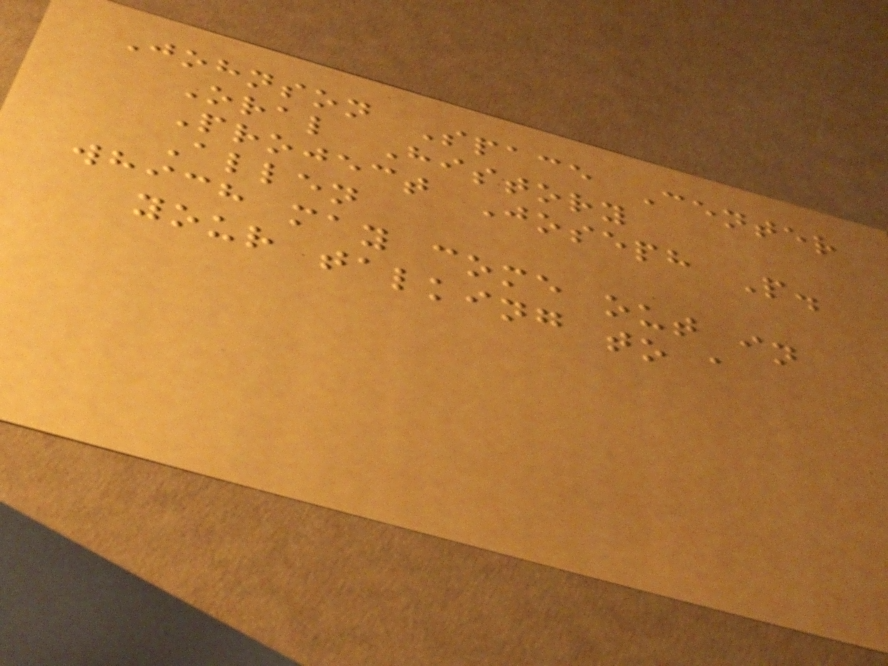Johnson Space Center
Oral History
Project Joseph P.
Allen
which may come out in
your talking to a
